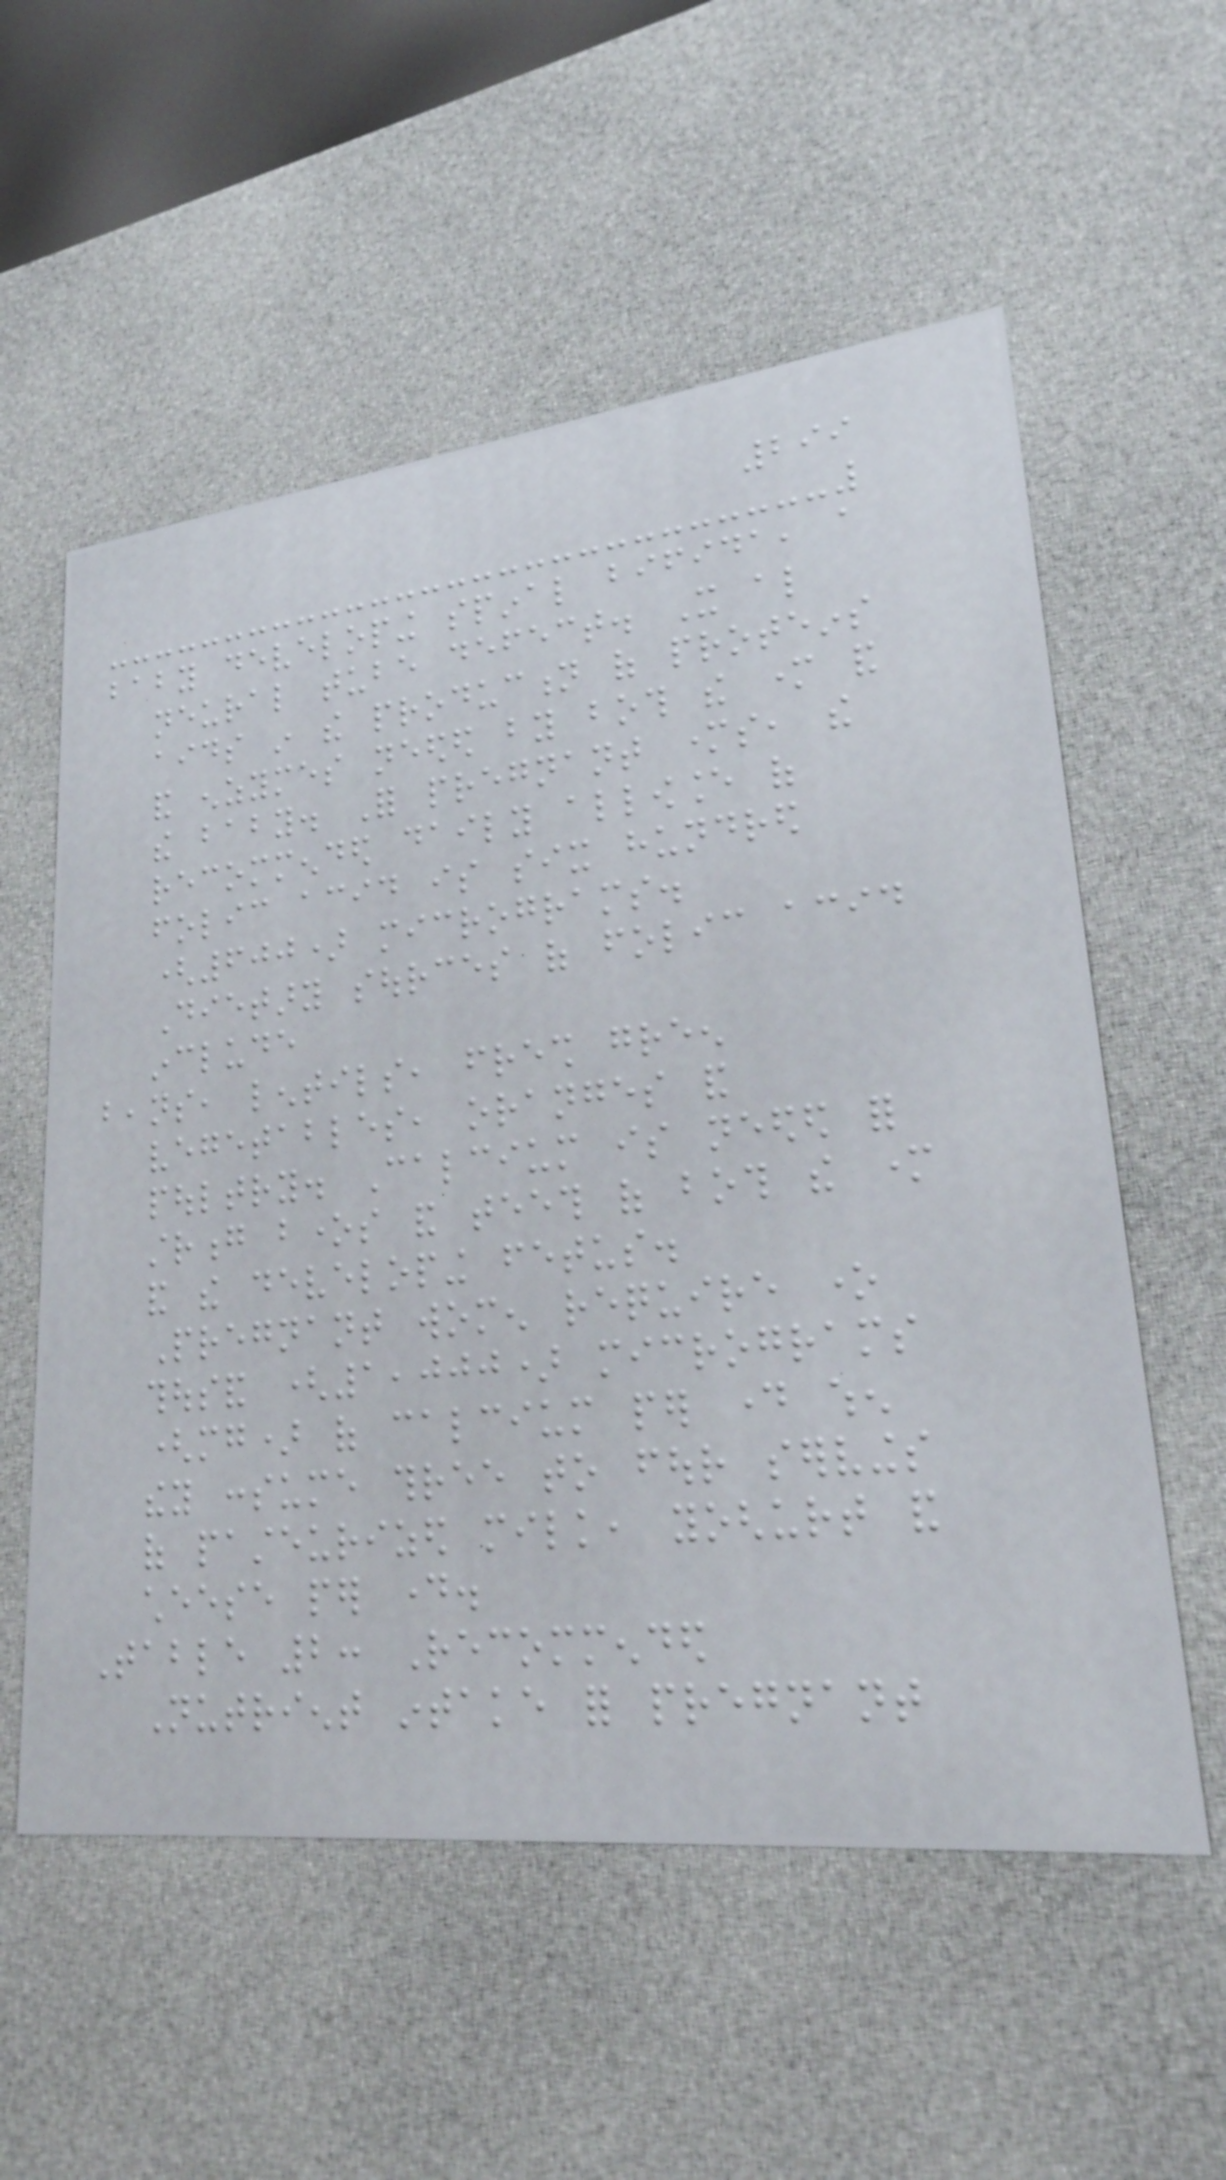299
baby developing spinal bifida, a
neural tube defect. It also
aids in the production of proteins
and enzymes needed by both the mother and
the baby. For pregnant mothers, the
recommended daily allowance of
folic acid is six hundred
(600) micrograms.
Dietary sources of folic acid
include
beans, lentils, fresh green
vegetables, oranges and
poultry. Calcium is needed for
strong bones and teeth of both the mother
and the developing fetus.
Pregnant women require one
thousand (1,000) micrograms
(mg) of calcium per day when
they consume three to four servings
of pasteurized milk, yoghurt and
cheese per day.
Table 2: Recommended
Nutrient intake for pregnant
